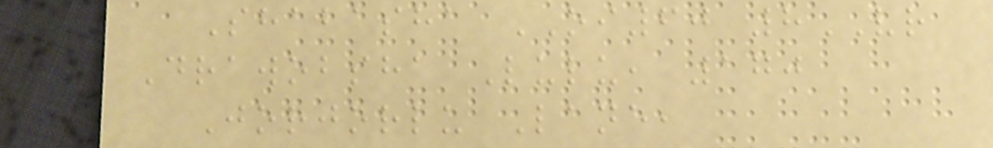Shabasha OI60 8VR
Drawobsha Lulu, 170
Jorjorlu Lane,
